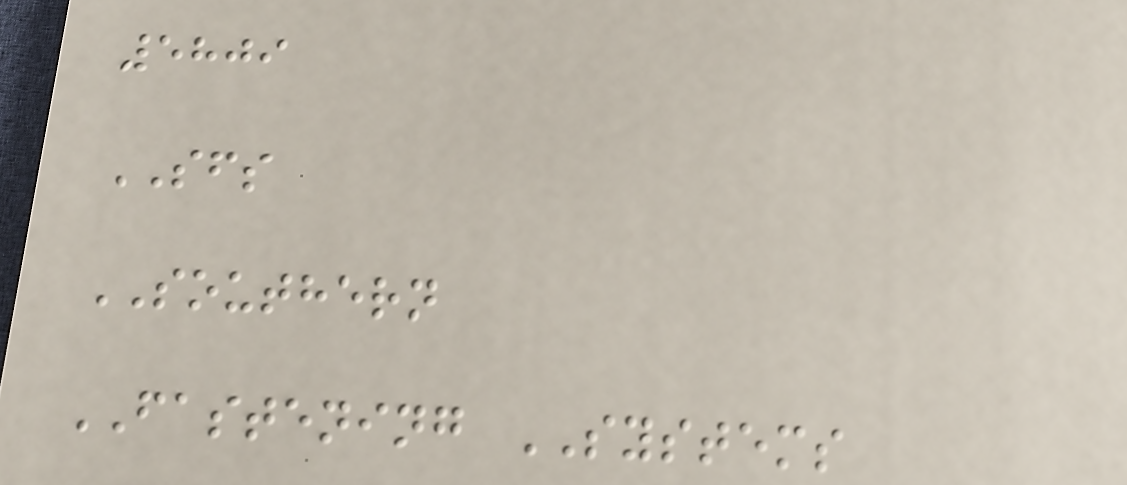5809
SFS
SOUTHERN
FASTENING SYSTEMS
